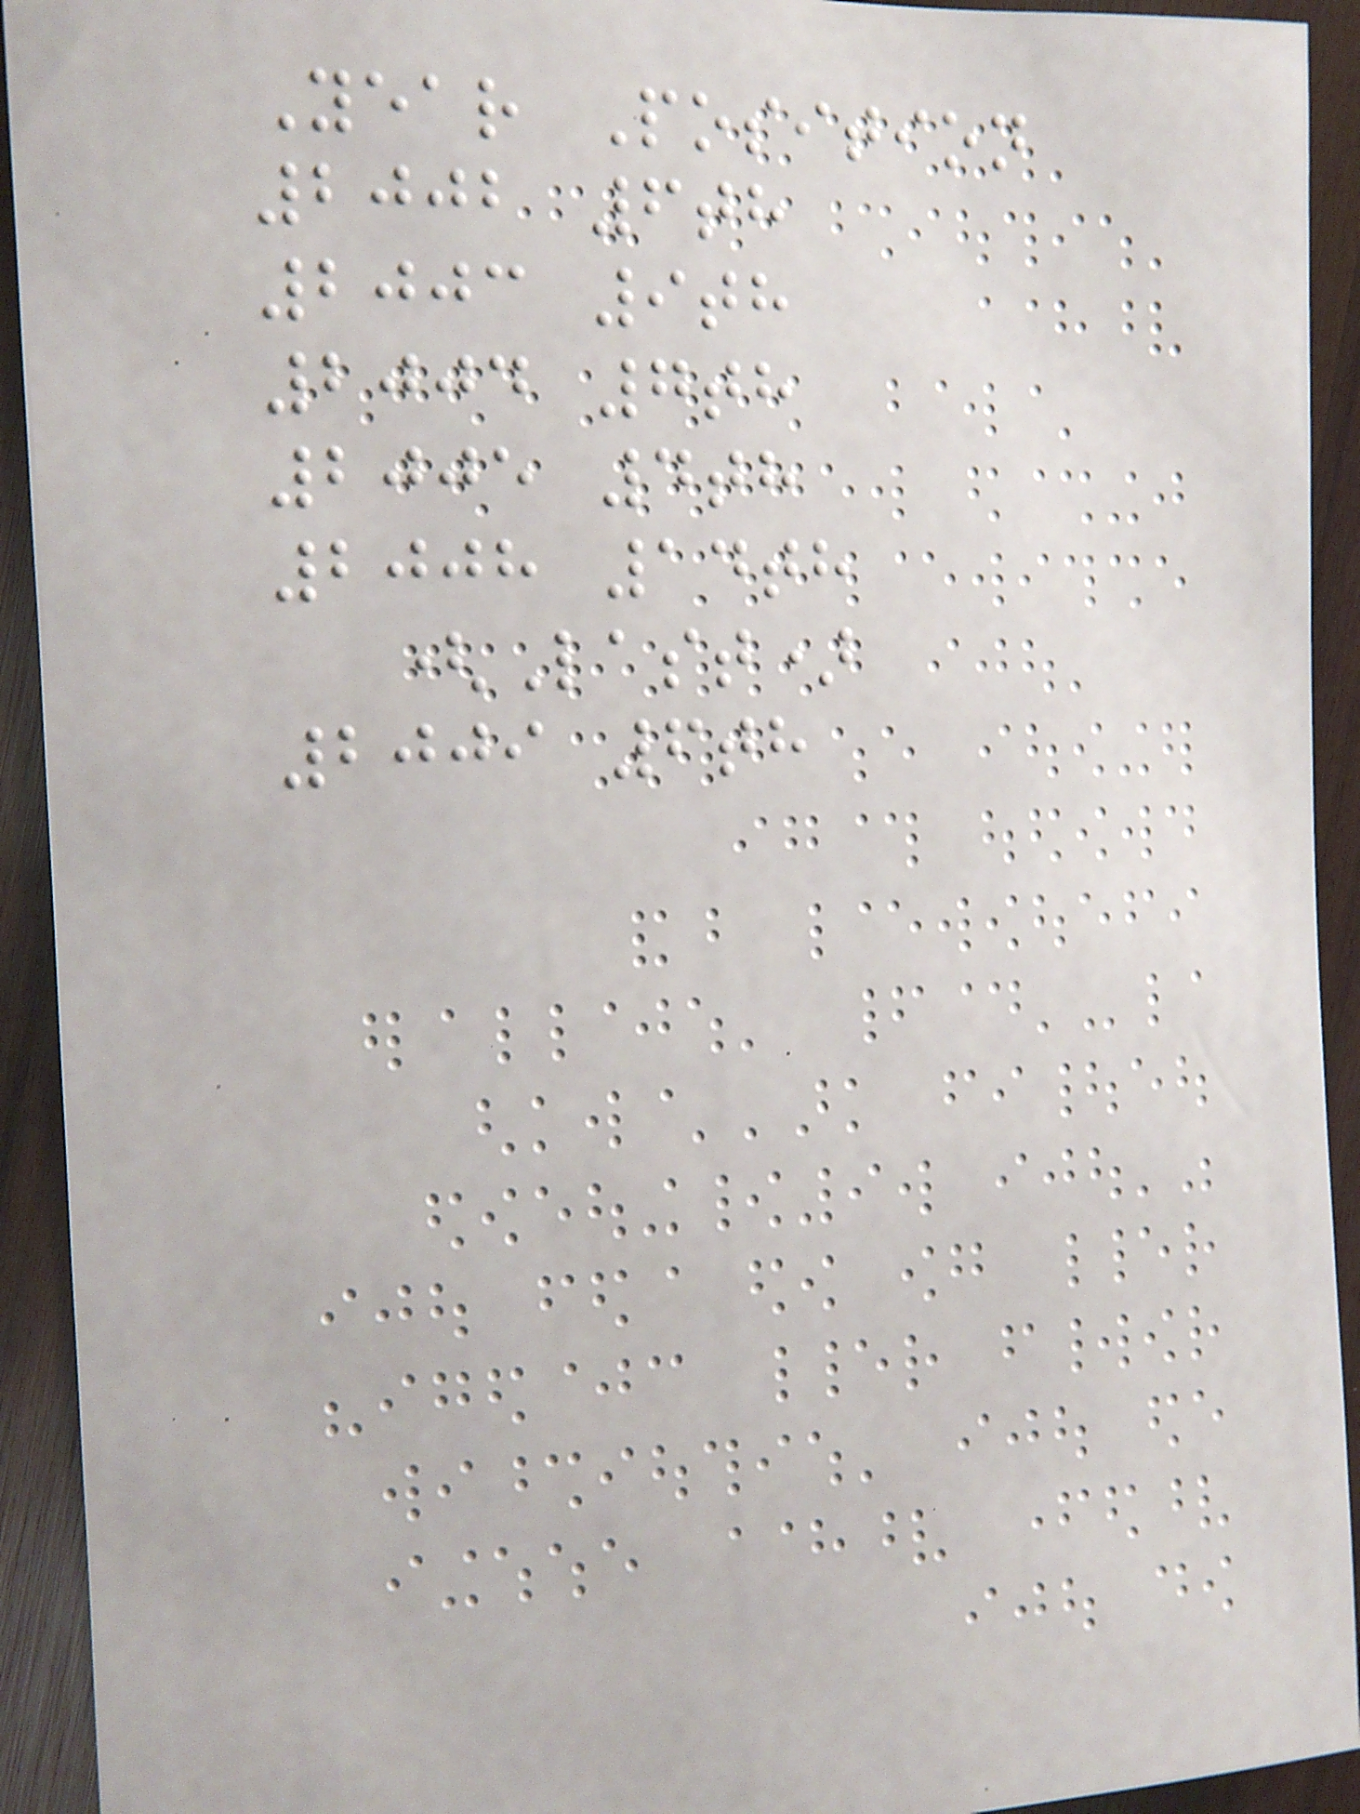Year Position
2002 6th
2003 9th
2004 7th
2005 4th
2008 14th
(Last)
2009 6th
